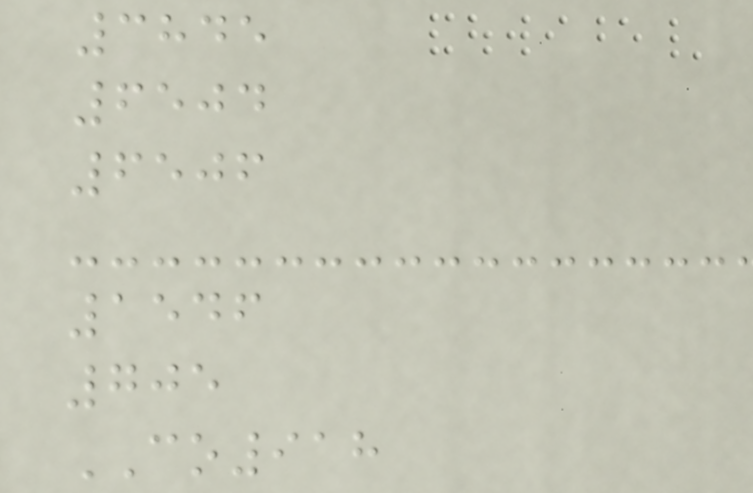3845
6504
6506
1546
705
CO918
